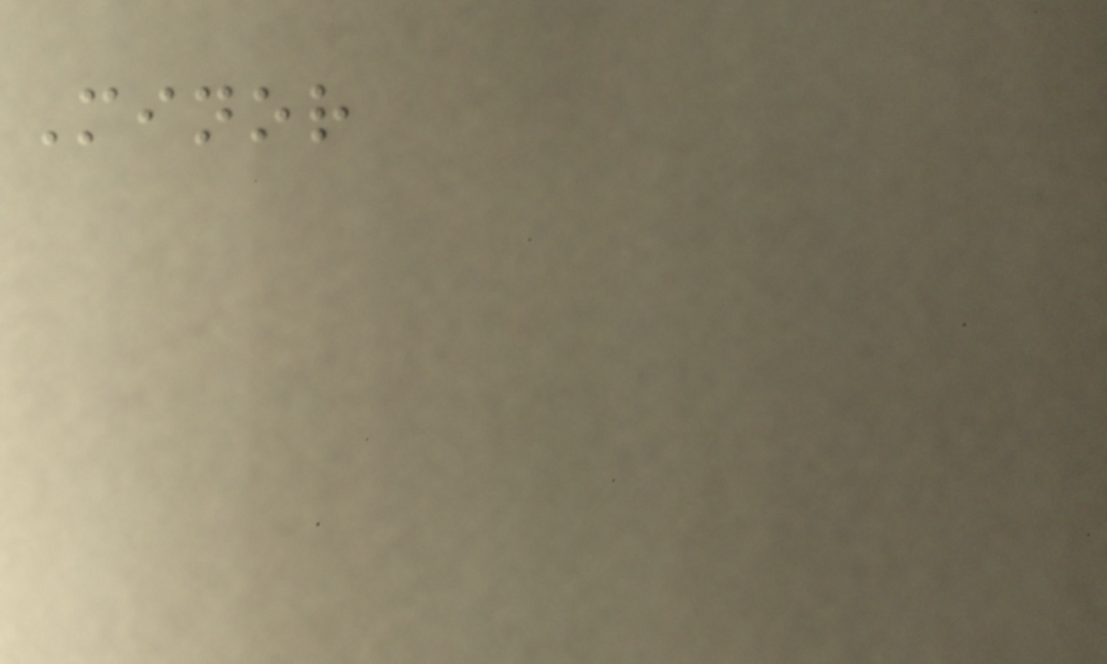Minor
